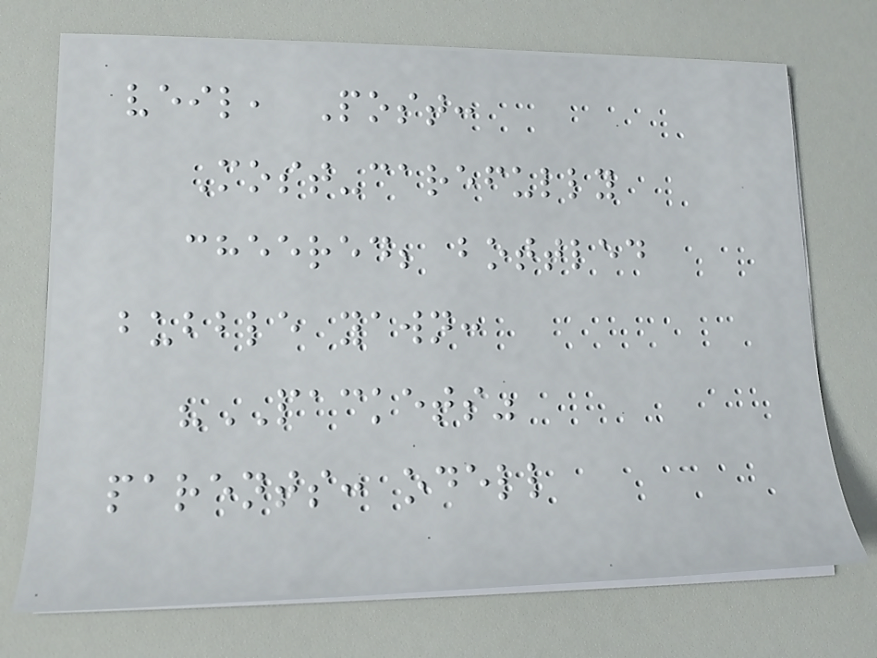veil, Post:
Most-carefully
cheered; bottled
bubble yawn:
"PACKETS"
parents: odell
